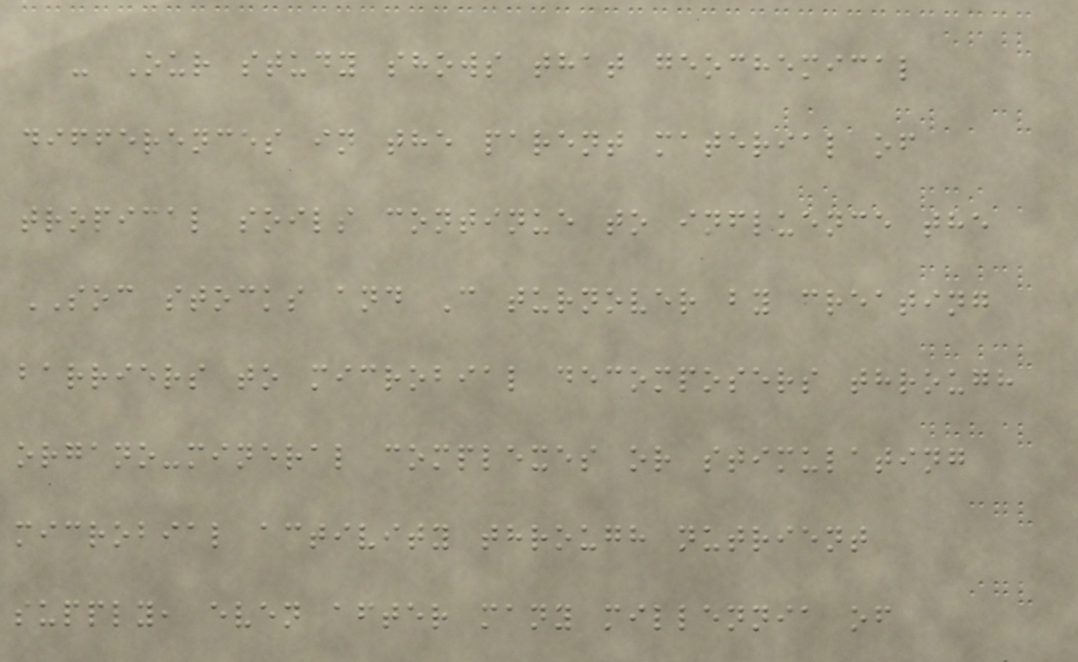- Our study shows that geochemical
differences in the parent material of
tropical soils continue to influence the
SOC stocks and C turnover by creating
barriers to microbial decomposers through
organo-mineral complexes or stimulating
microbial activity through nutrient
supply, even after many millennia of
